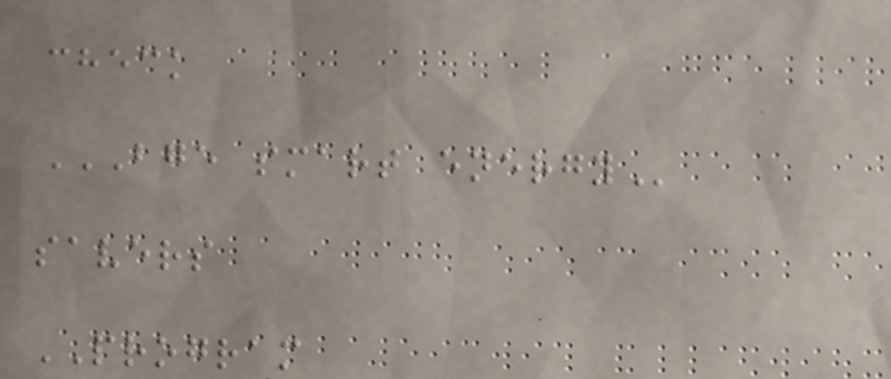check
BGE SMART ENERGY
savers
PROGRAM
